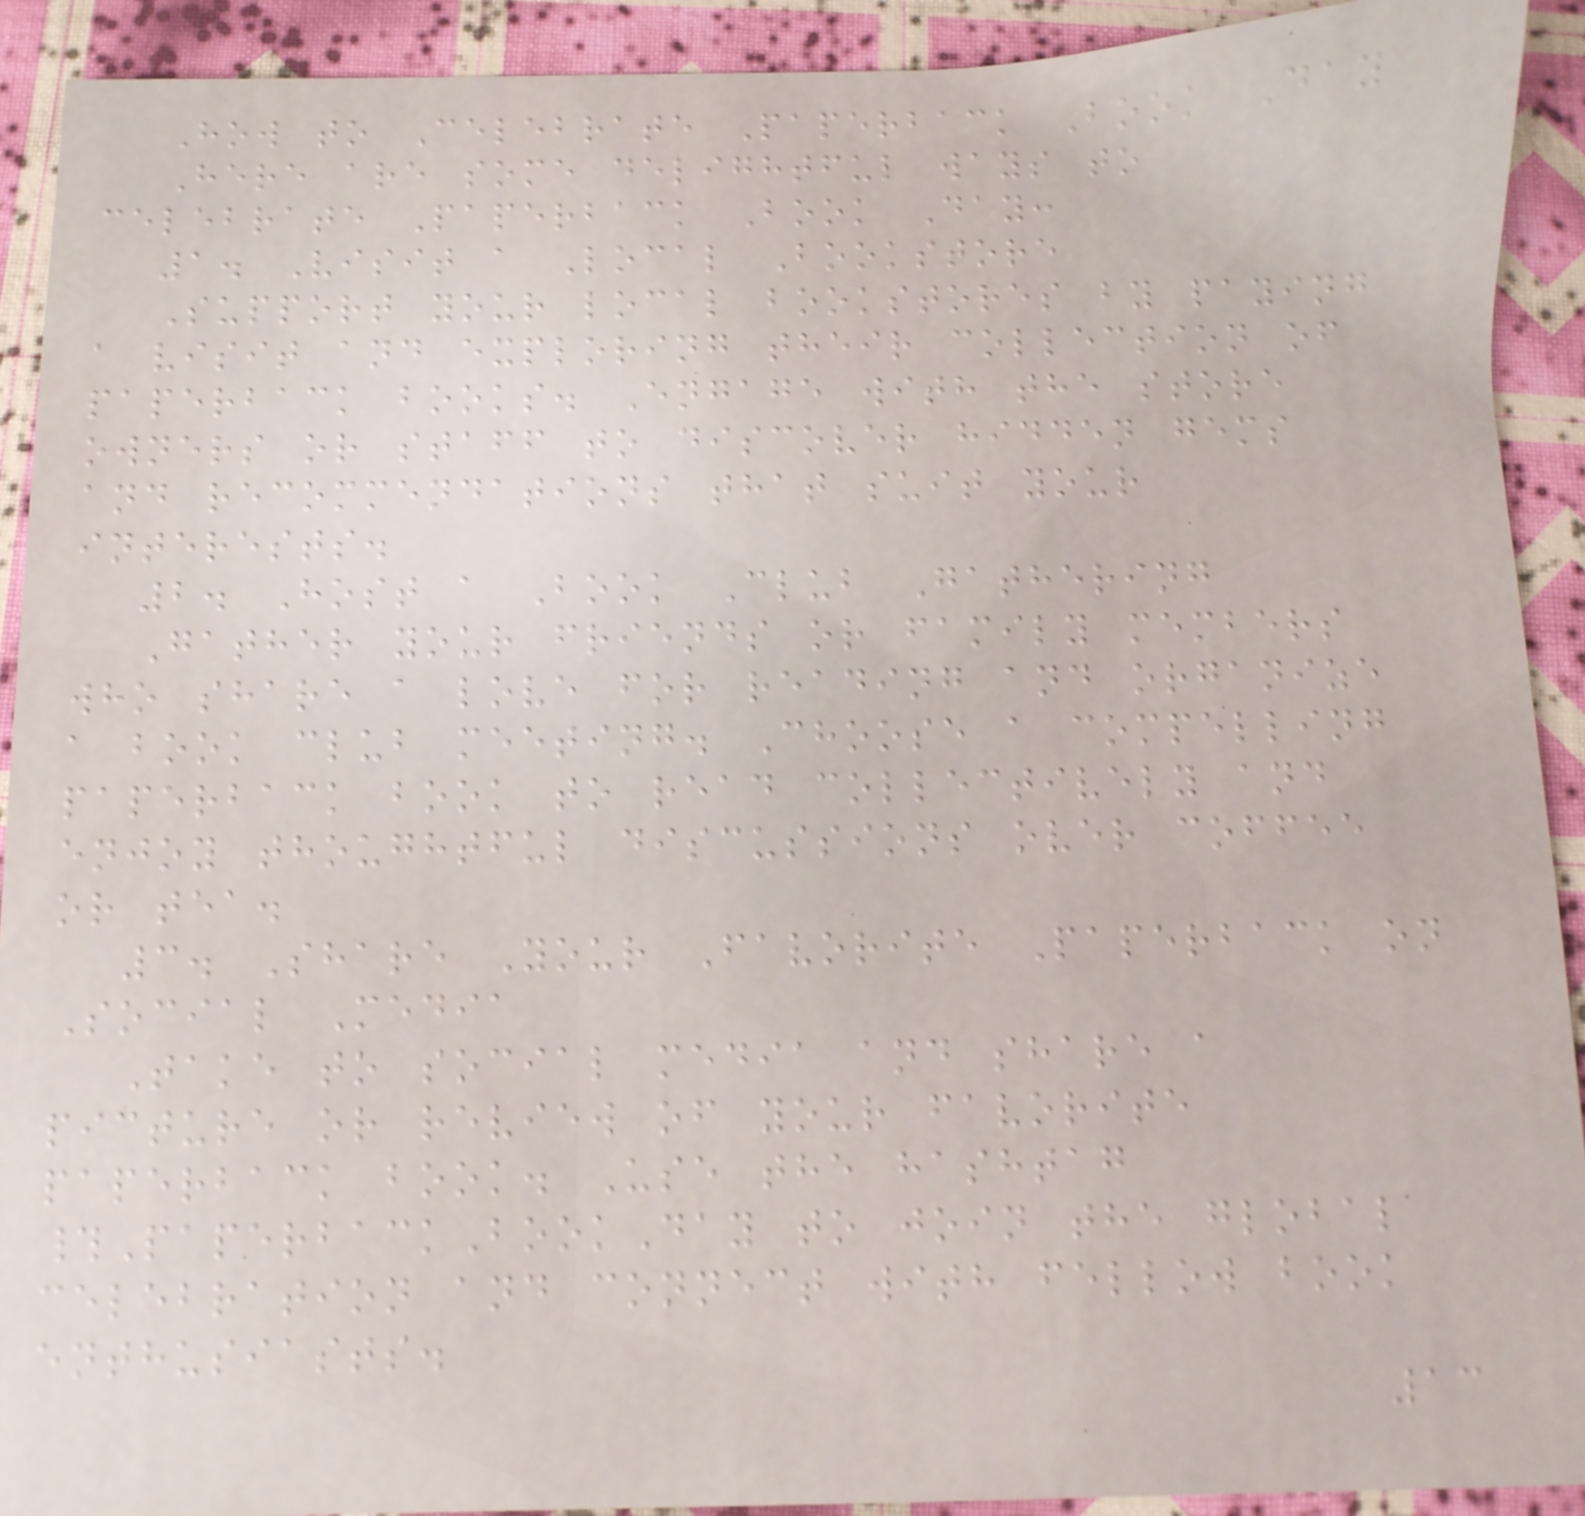How to Celebrate Paperback Book Day
Here are some delightful ways to
celebrate Paperback Book Day:
1. Visit a Local Bookstore
Support your local bookstores by paying
a visit and exploring their collection of
paperback books. Engage with the store
owners or staff to discover hidden gems
and recommendations that suit your
interests.
2. Host a Book Club Gathering
Gather your friends or family members
who share a love for reading and organize
a book club meeting. Choose a compelling
paperback book to read collectively and
enjoy thoughtful discussions over coffee
or tea.
3. Share Your Favorite Paperback on
Social Media
Take to social media and share a
picture or review of your favorite
paperback book. Use the hashtag
#PaperbackBookDay to join the global
celebration and connect with fellow book
enthusiasts.
13
